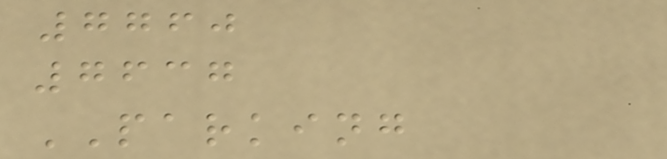7760
7637
PARKING
